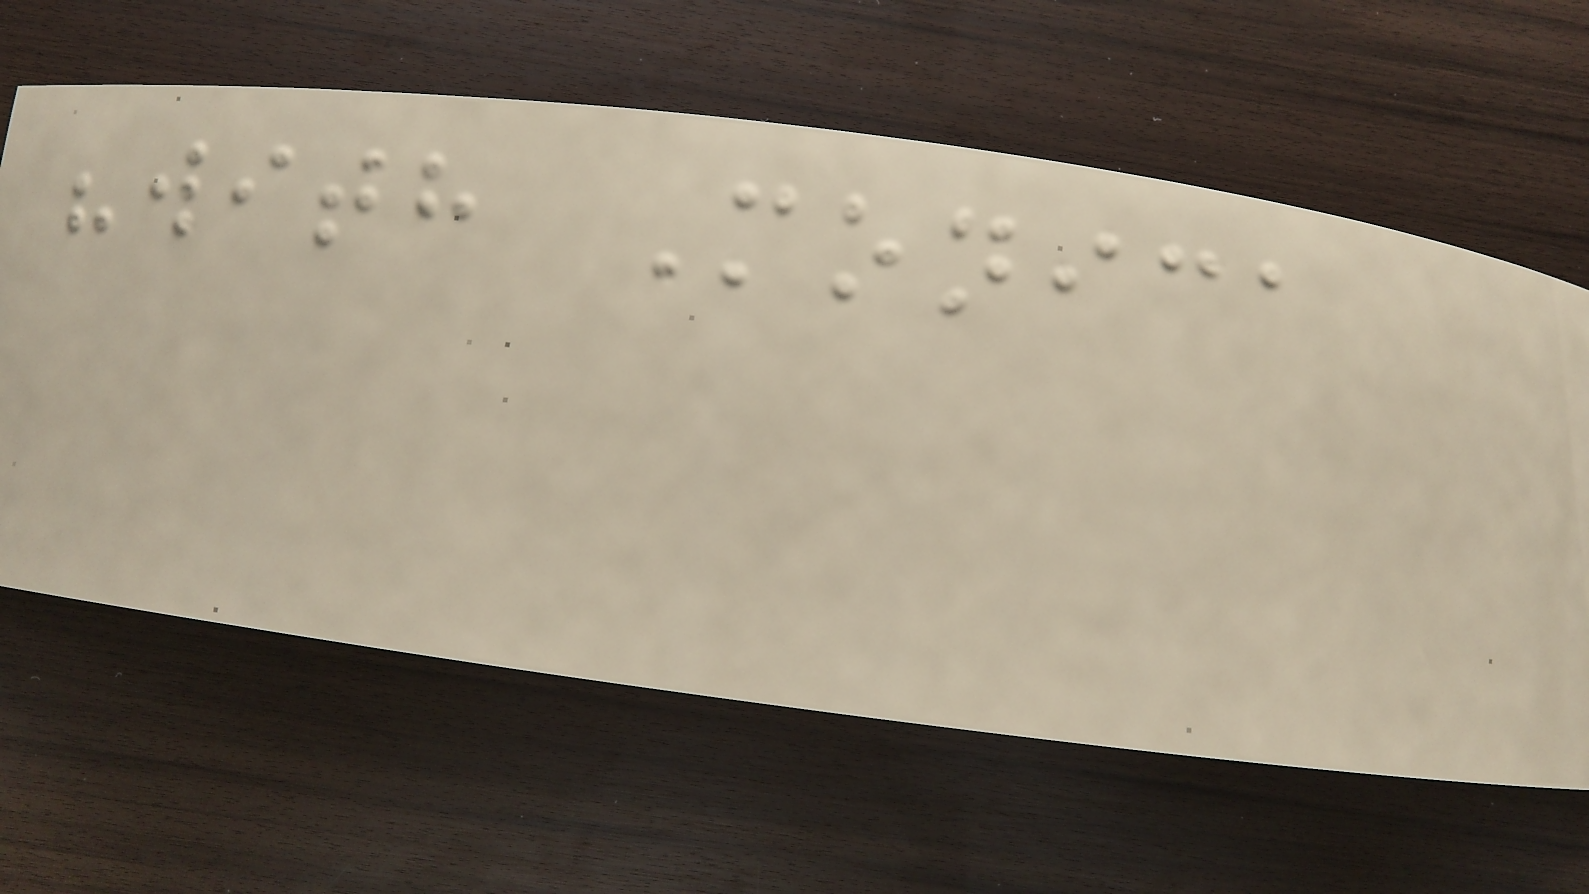"with Monica
